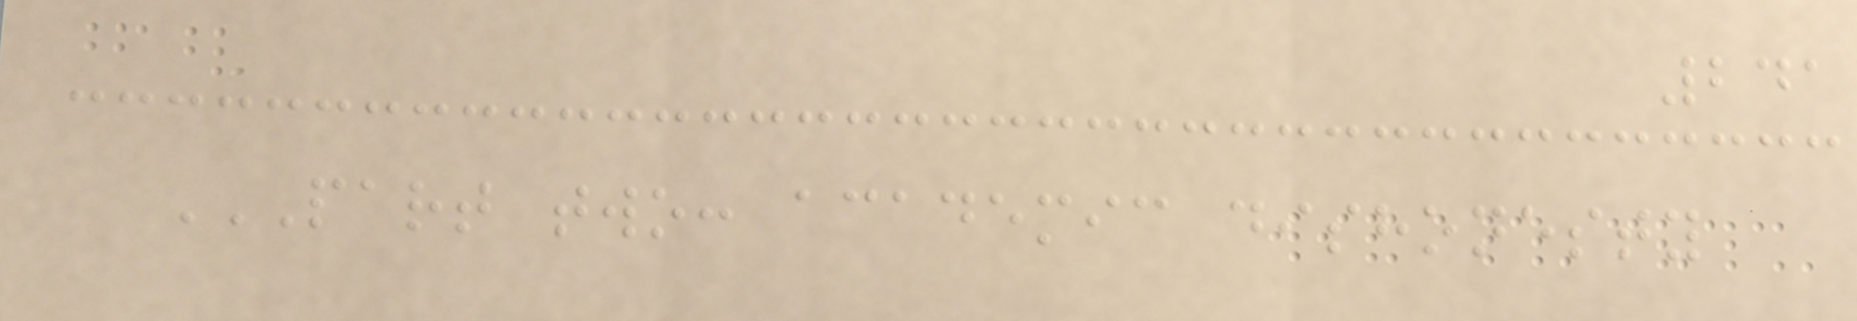241
PART TWO: ACADEMIC DISHONESTY
